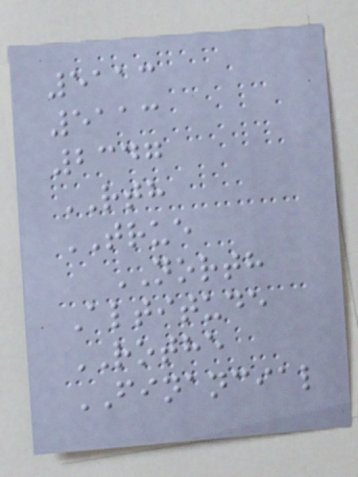5113
5113
2347
RTH
TRUE
NORTH
Altitude
ROTHE
FINANCIAL
